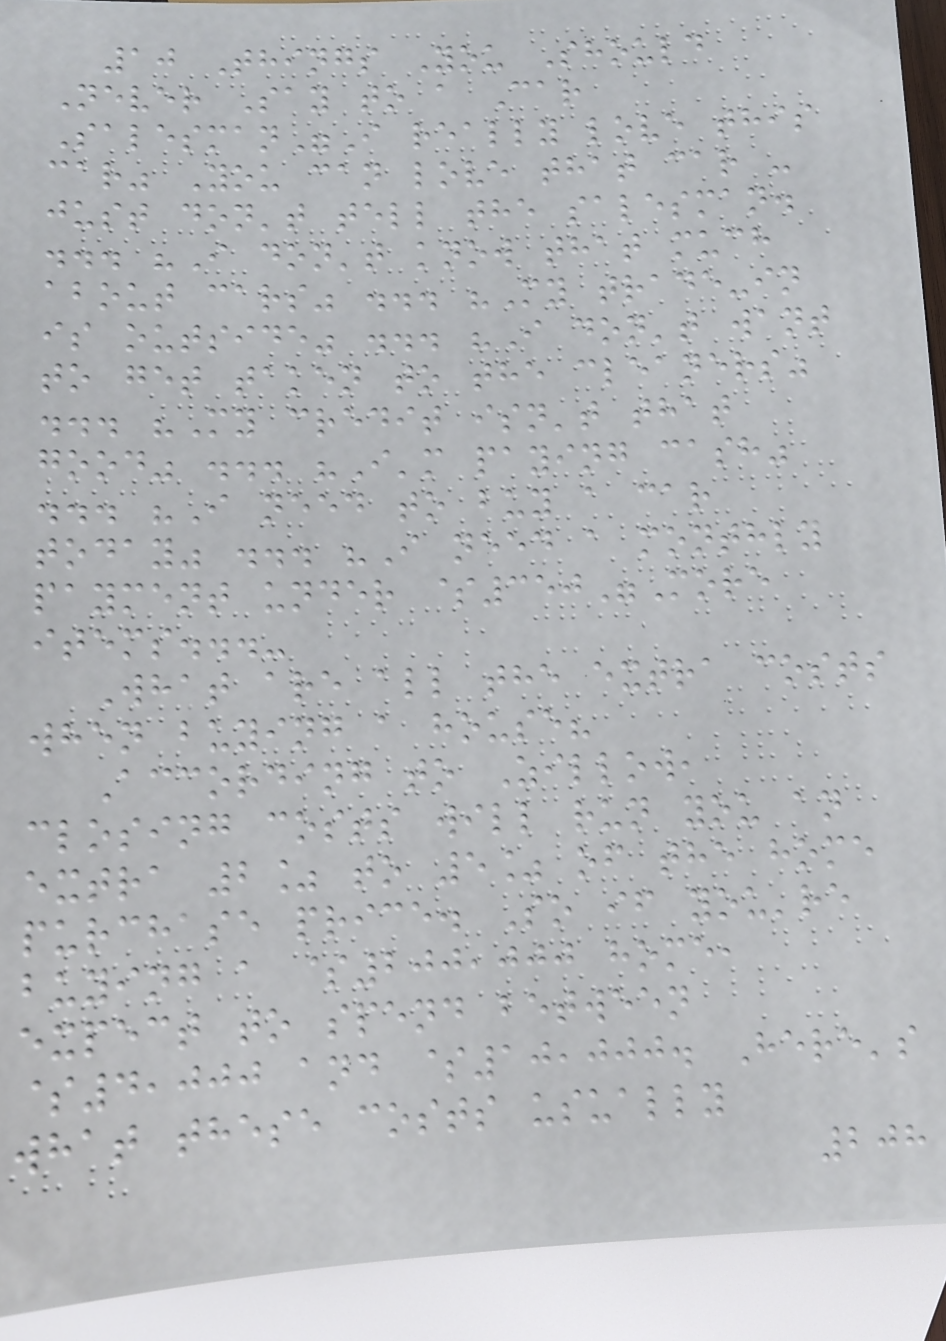10 Things You Should
Never Say to a Car
Salesman"I really love this
car" You can love that car -
just don't tell the salesman.
... "I don't know that much
about cars" ... "My trade-in
is outside" ... "I don't want
to get taken to the cleaners"
... "My credit isn't that
good" ... "I'm paying cash"
... "I need to buy a car
today" ... "I need a monthly
payment under $350"More
items...-
What are all the extra costs
when buying a house?
According to Zillow,
closing costs will run you an
extra 2% to 5% of the home
purchase price. So if you're
buying a $200,000 home,
expect to spend between
$4,000 and $10,000. Here's
what these costs usually
208
